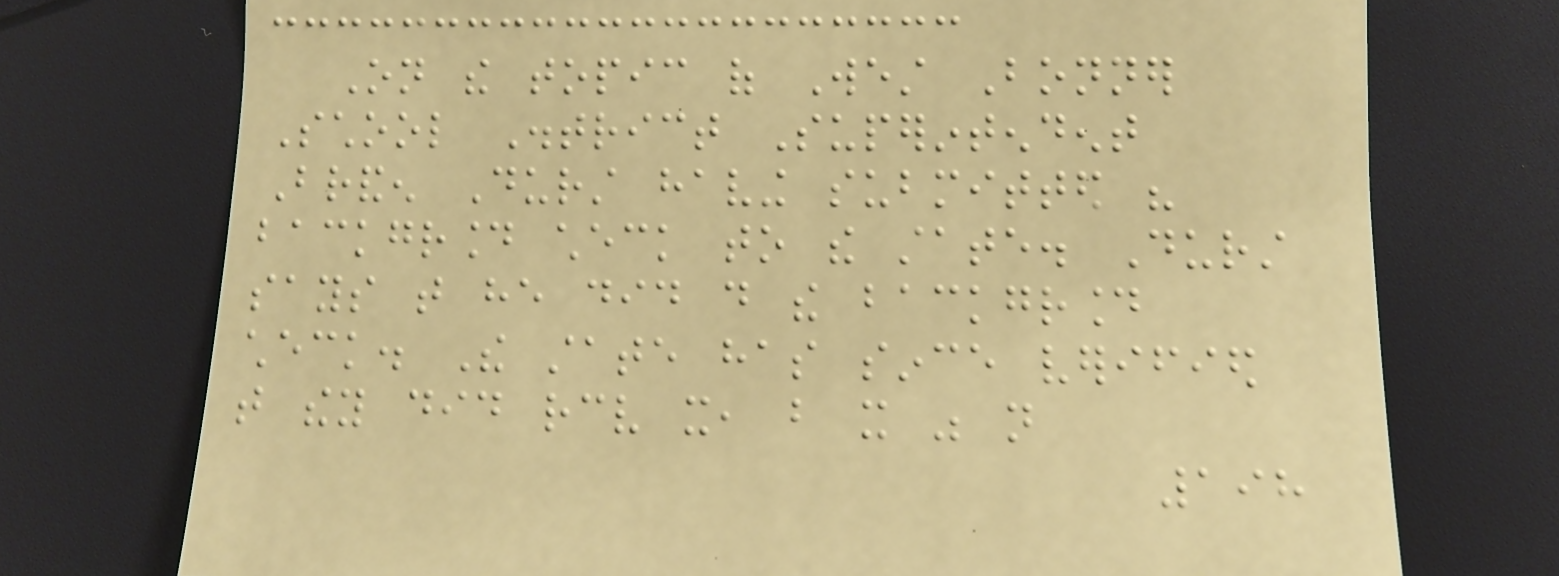On the topic of West Bonner
School District Superintendent
Branden Durst having submitted his
background check to the state. Durst
says that he did do the background
check. The state has since verified
that they did receive it, but it was not
198
